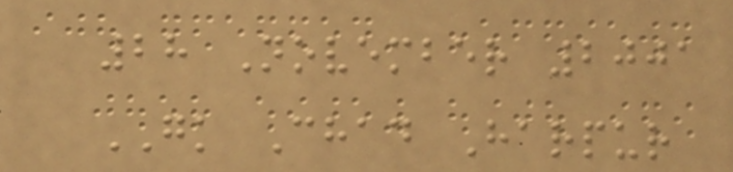28 November 2001
GK Chad Harpur
